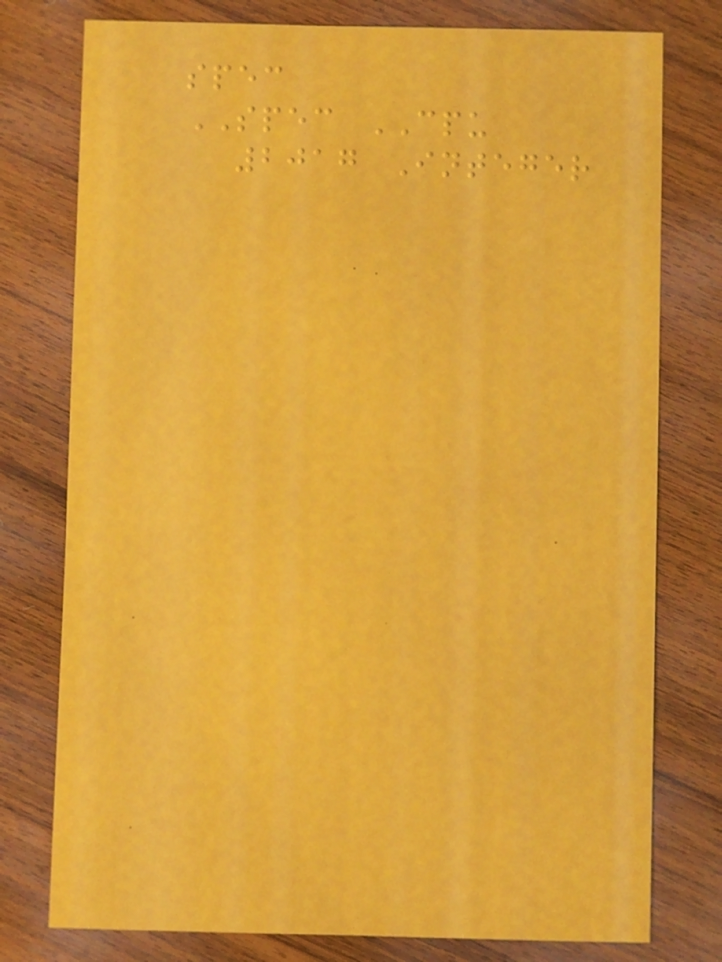spec
SPEC CPU
2017 Integer
